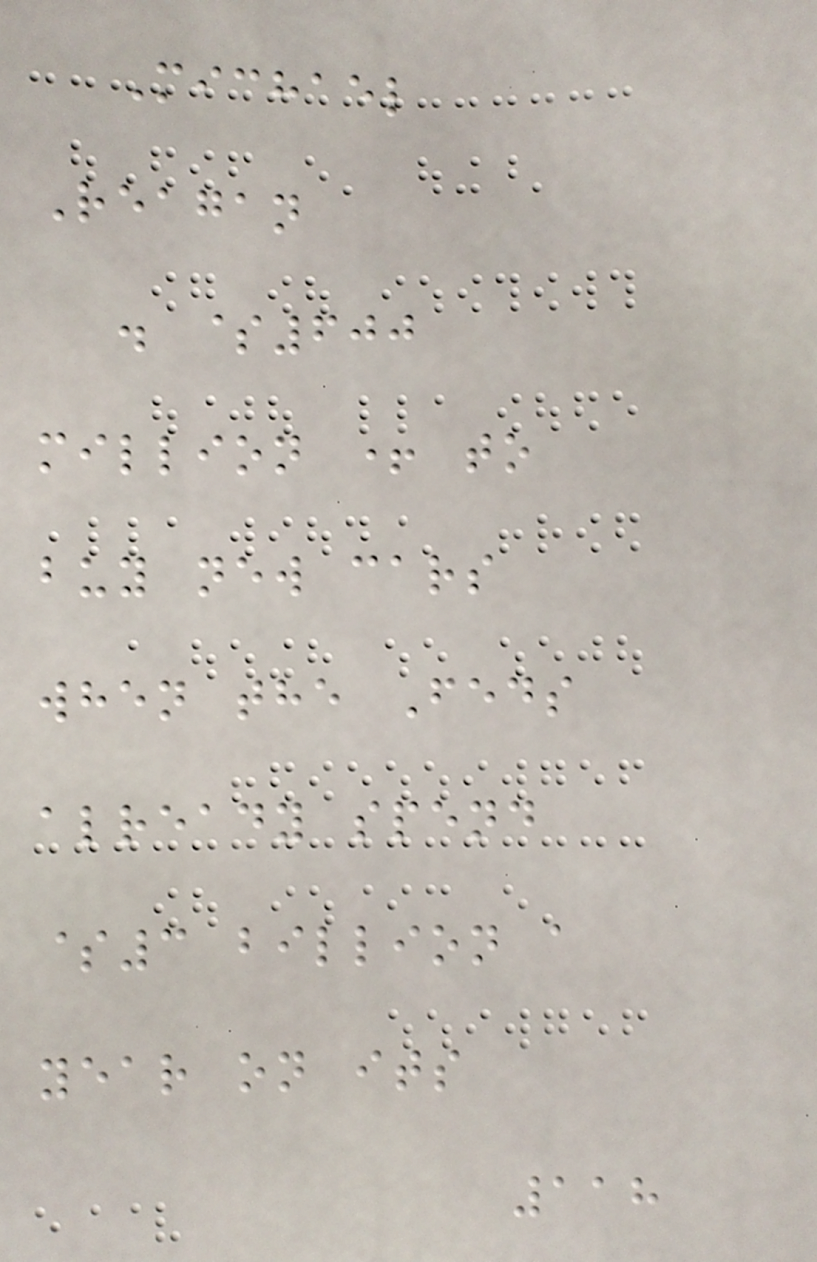Michael
Reagan
. $600
million + to
buy new cars
when the Feds
already spend
$3 billion a
year on its
118
